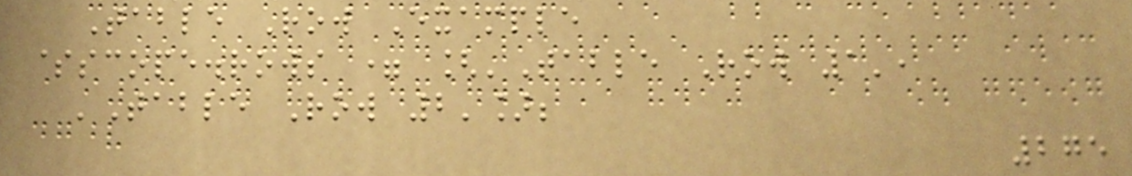Table Row Example
$scope.rows = ['Table Row 1',
'Table Row 2'];
275
